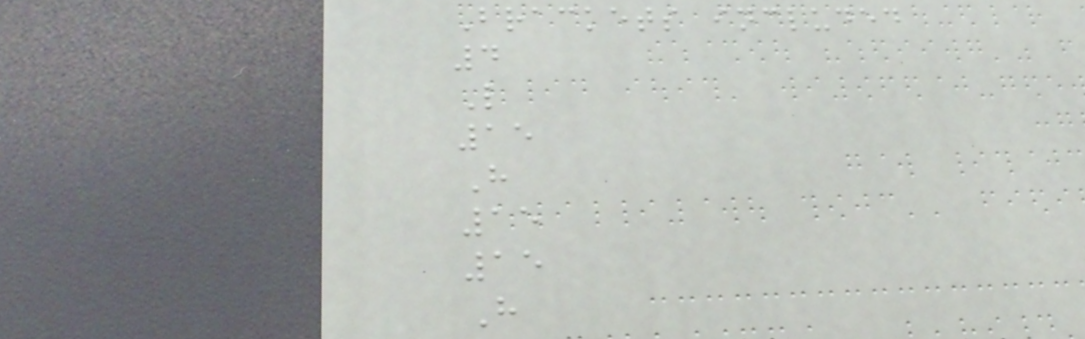Brackets included
4
L
15
H
15
15
H
